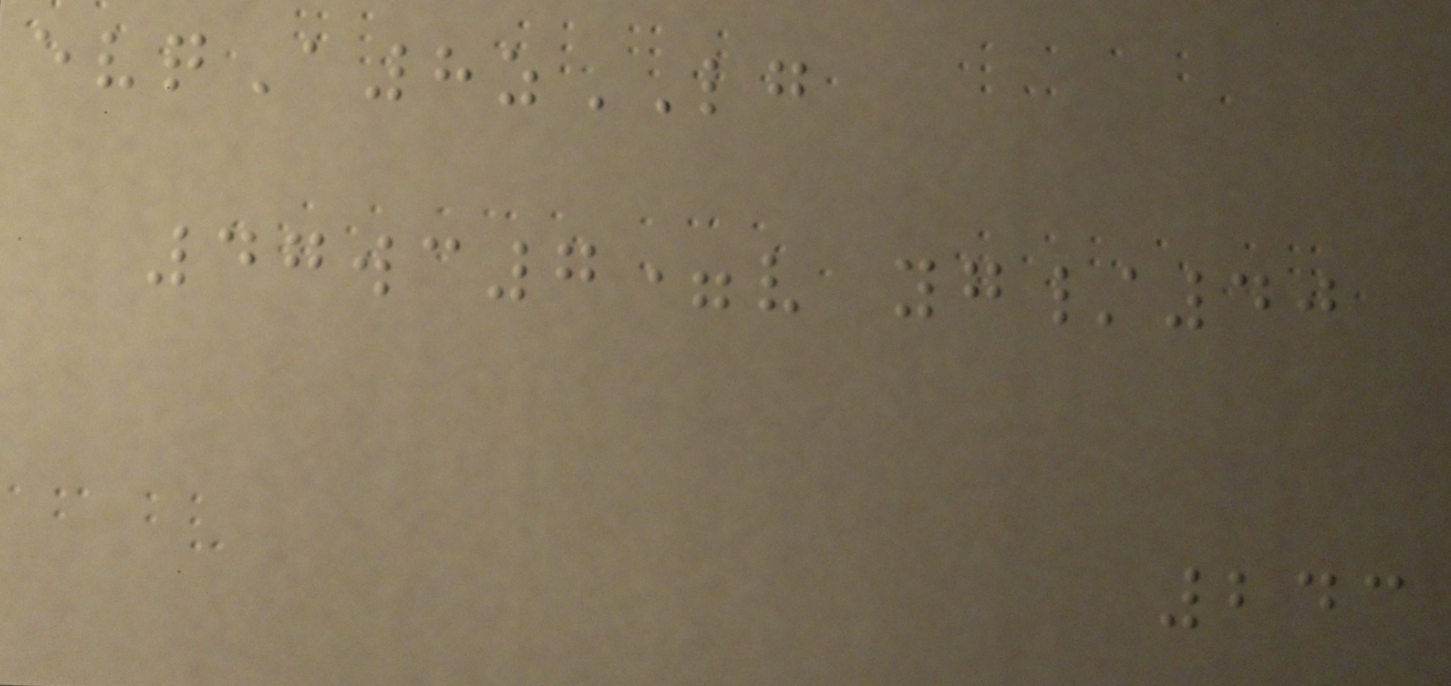evqA8zLG
47wc7=v yg/40
243
